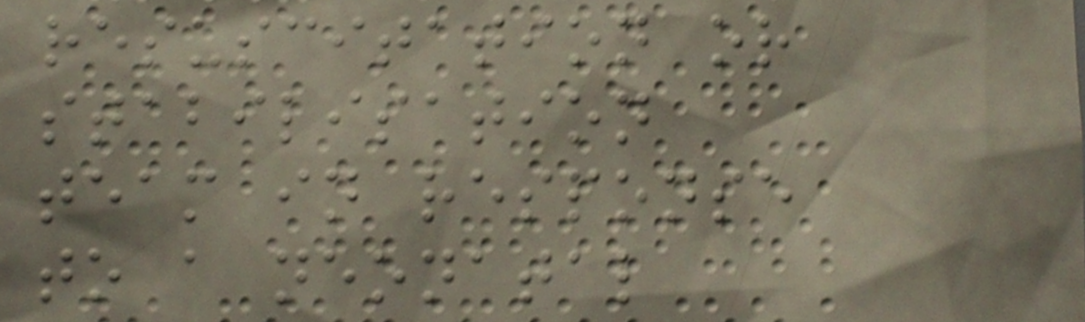resuscitation or
stabilisation
team in response
to a neonatal
